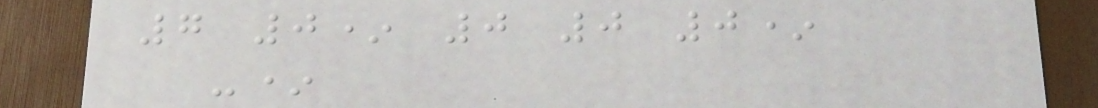7 0* 0 0 0*
-*
